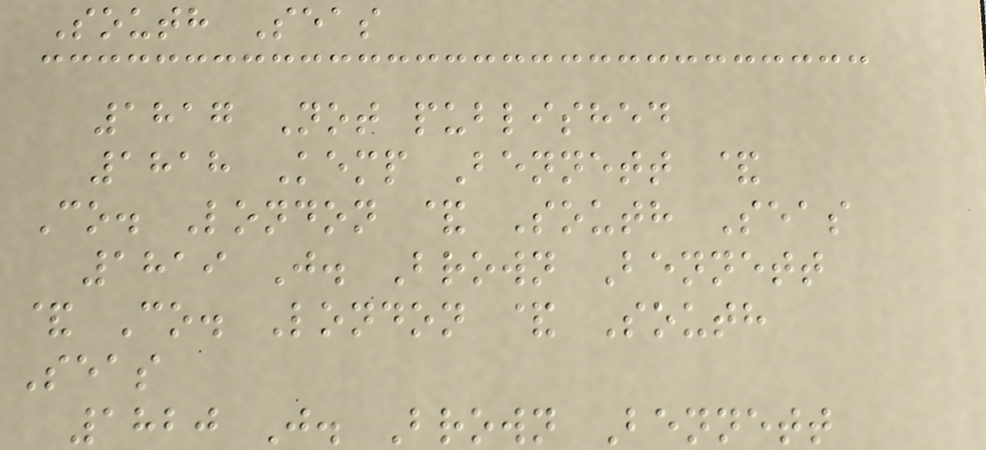South Seas
1817 Not published
1818 Kemp Bennett &
Co. London & South Seas
1819 J. Brown Bennett
& Co. London & South
Seas
1820 J. Brown Bennett
